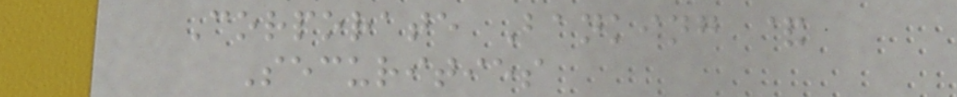Corporate Banking &
Securities
